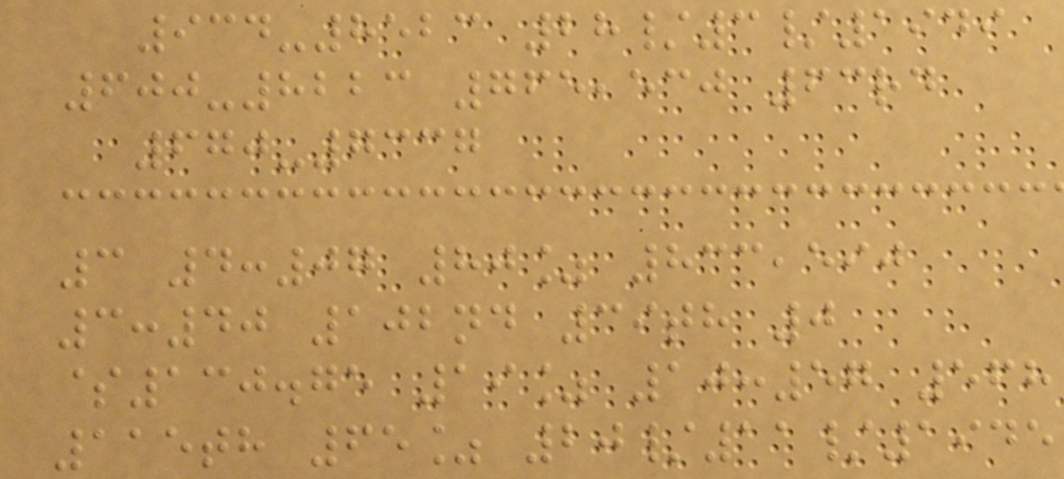934-8523 28/3/1949
600-8223 765,530 63rd
670-7337
3 4:07 80% 833,590
3:40 102nd 39th 0
$130.75 19% 10:57 568
115th 65% 20/11/1945
